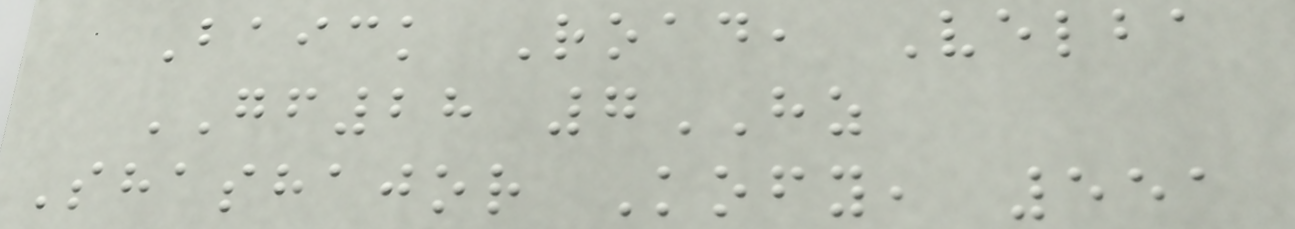Baick Road, Velba
GF28 7HZ
Shashajor Kofy, 551
